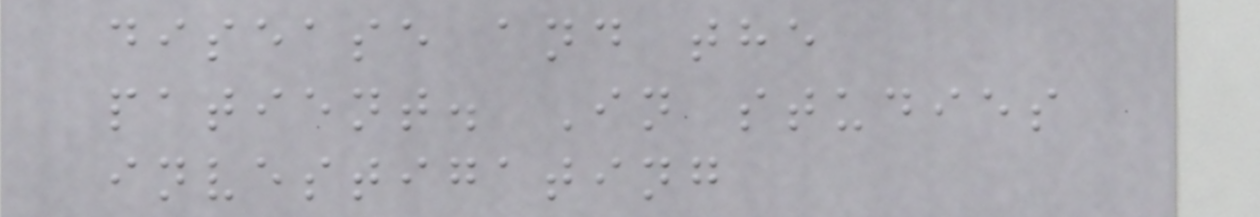disease and the
patient. In studies
investigating
